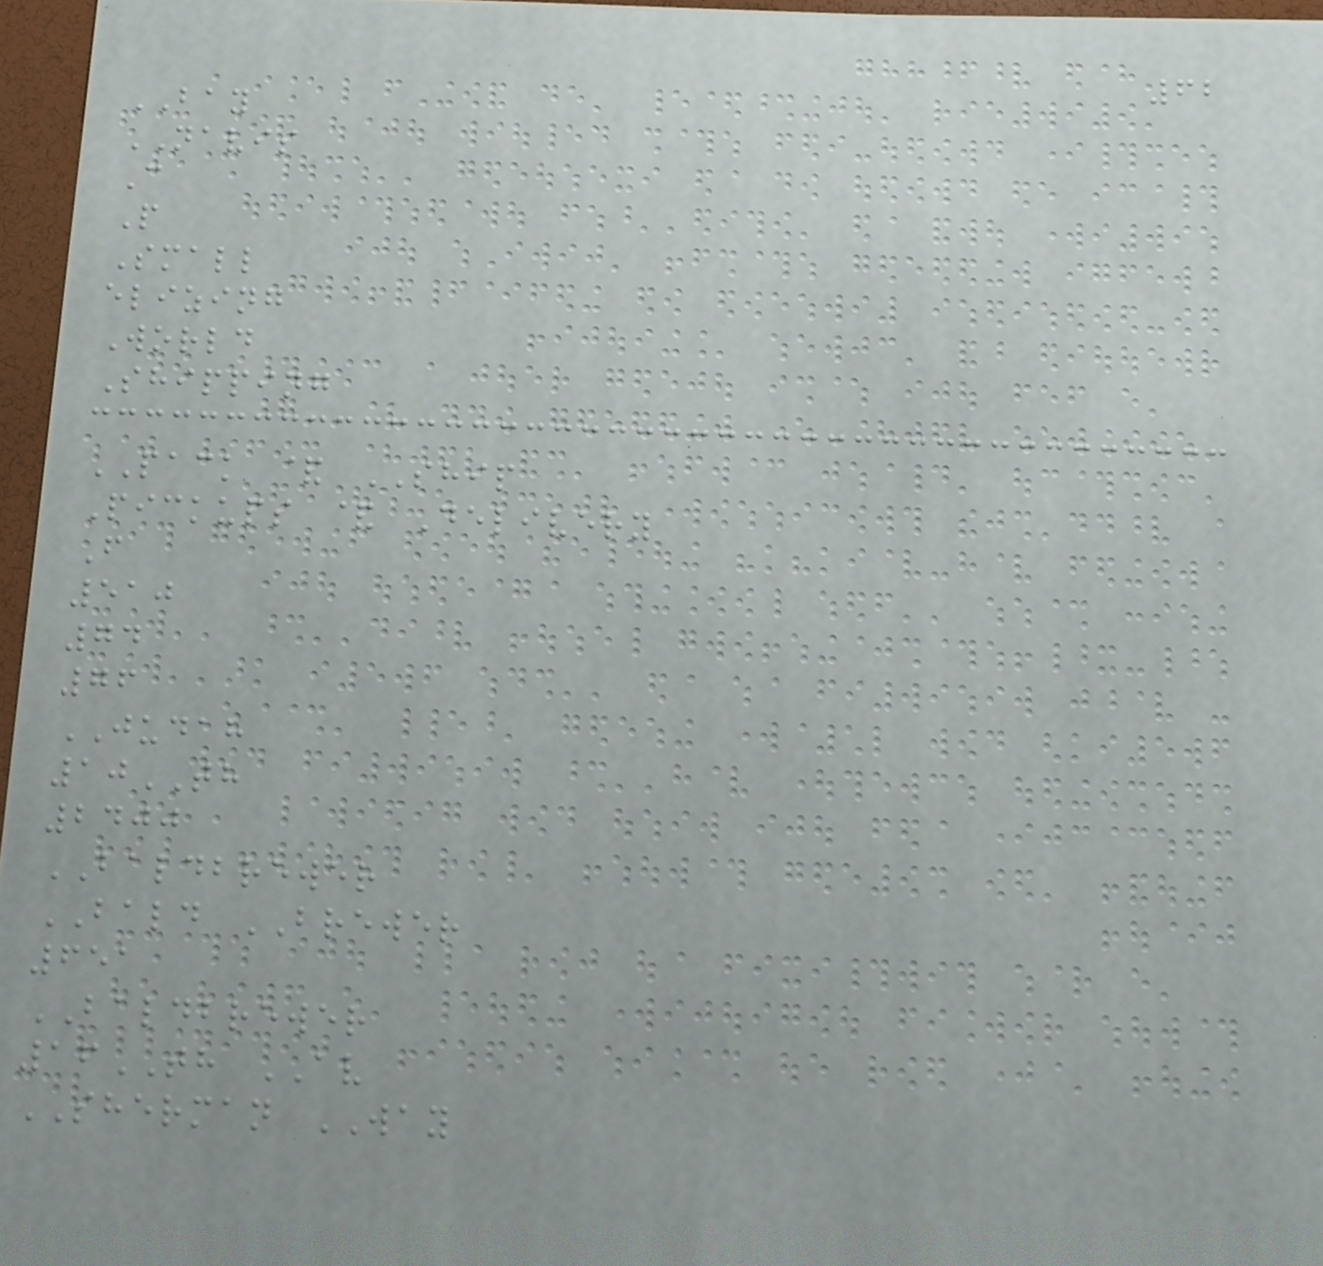62
BAY
NAVIS
C
P
Small
elizing
World
Shipping
PACK & SHIP
Pickups & Delivery
F
510
74
76
JUDAH
10TH
2400
BALDBREWER
BALD BREWER
651
BALDBREWER
16TH AV
SHERMAN WAY
